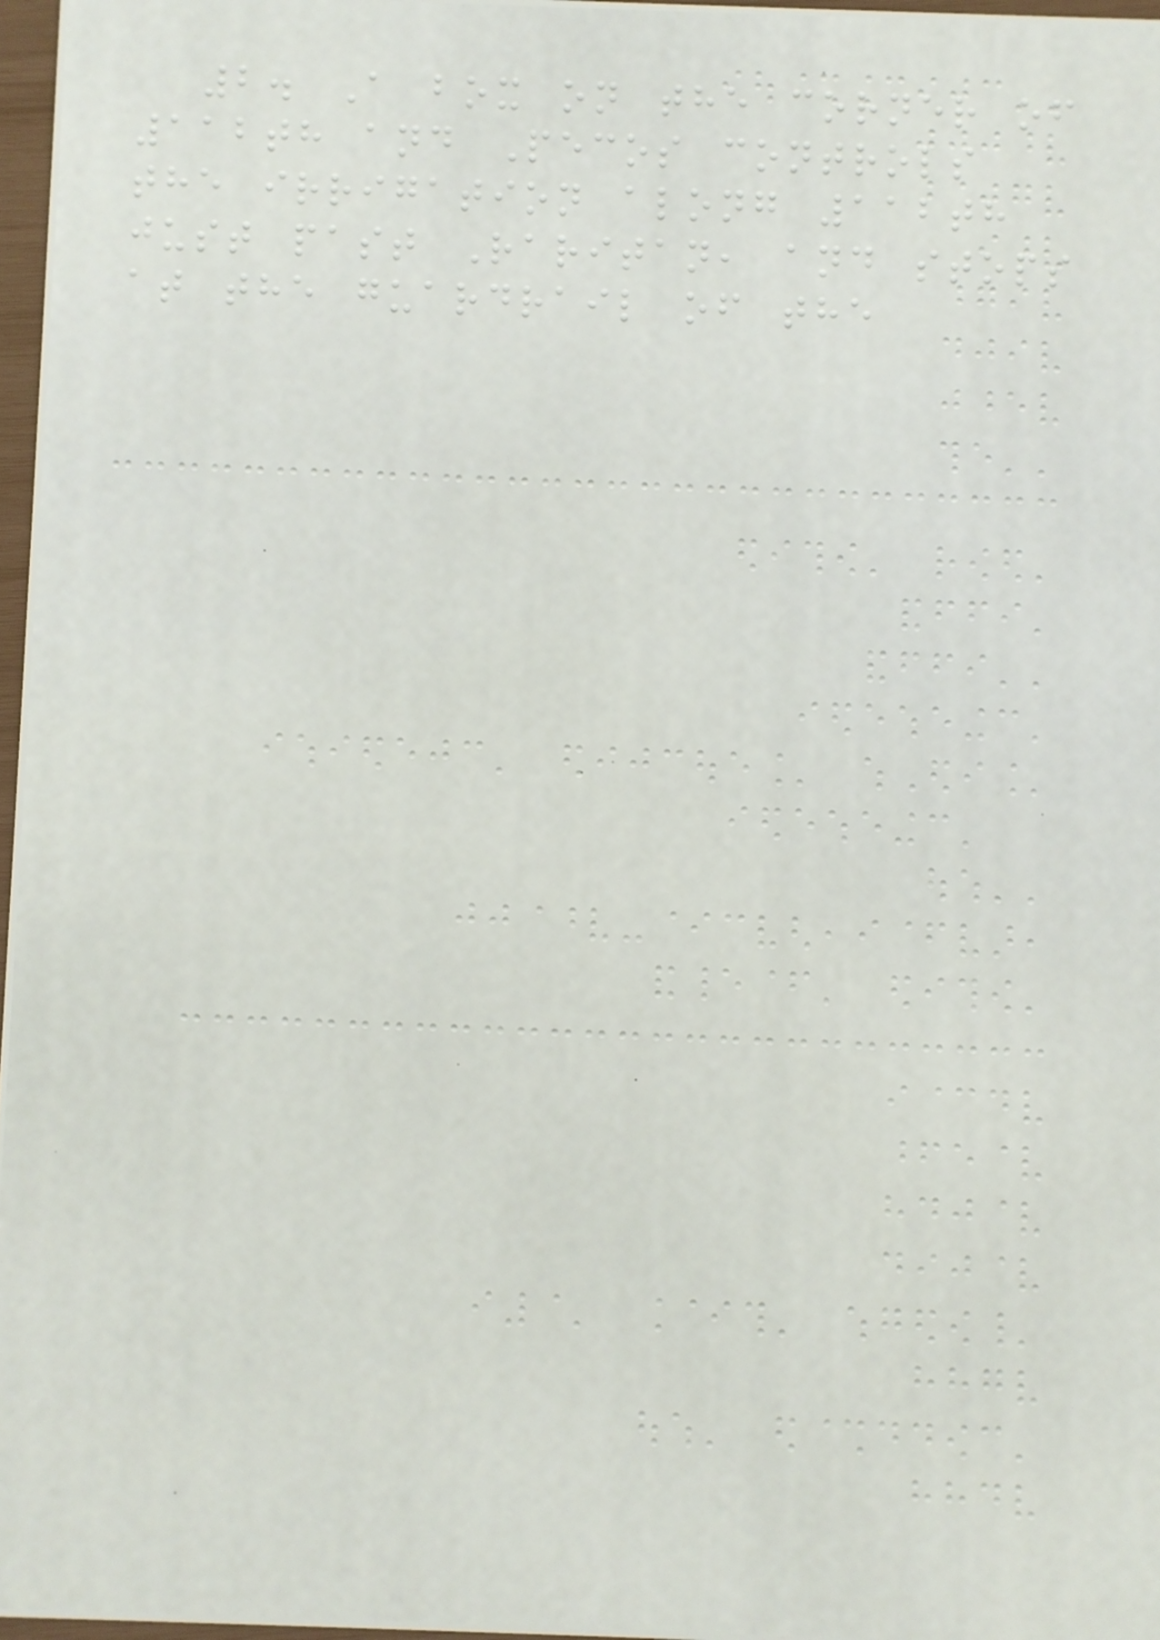2. A box on the corner of
112th and Pecos controls
the irrigation along 112th
just past Raritan, and stops
at the guardrail of the
